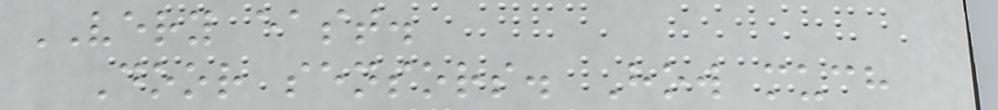VERY east.
Door sensors. How much
